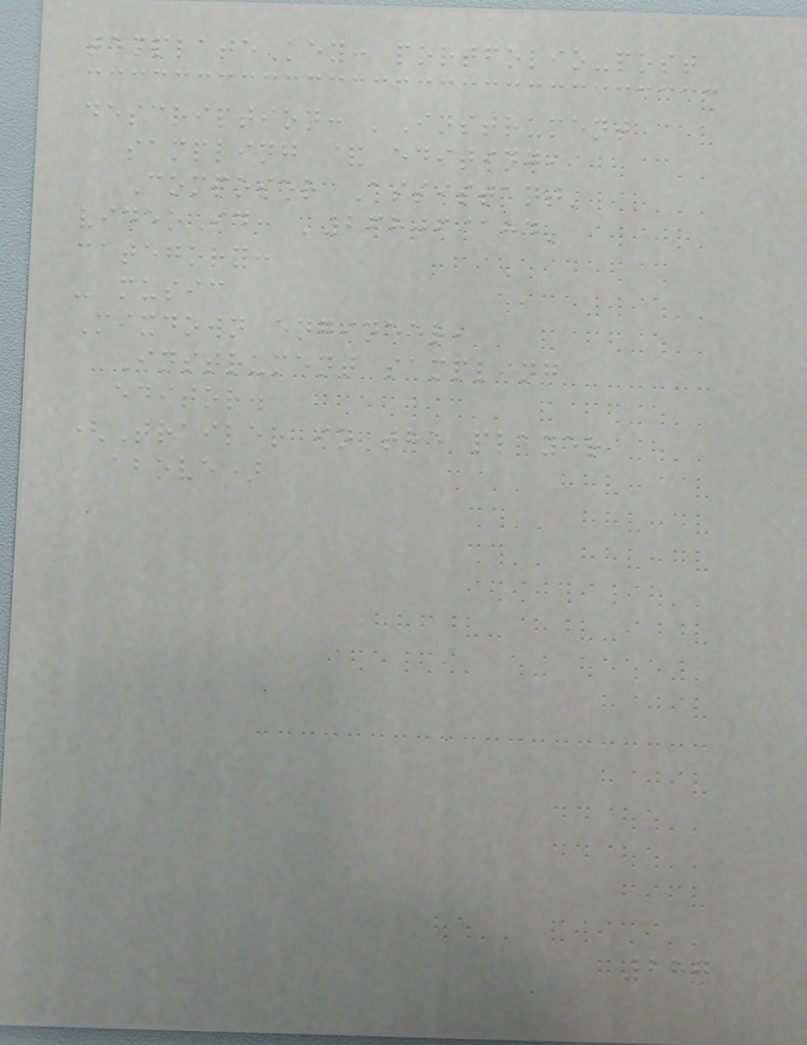templateKey: portfolio-post
description: 'Instrument
sampling & editing,
Composer Assistant'
videoId: '268069184'
category:
- music
Mixdown engineer,
Instrument sampling
editor.
(Trailer in the player
above)
287
